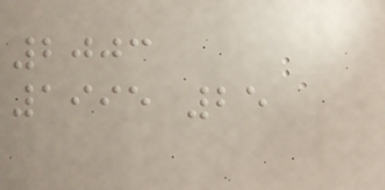2003
1995 25
